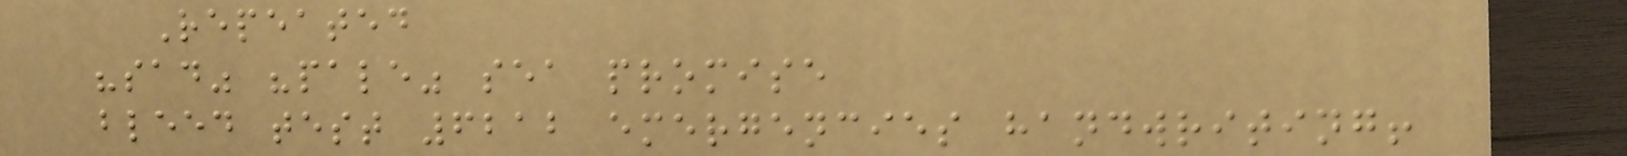Repeated
"sad" "pale" sea promise
bleed test 6212 emergencies handwriting!
